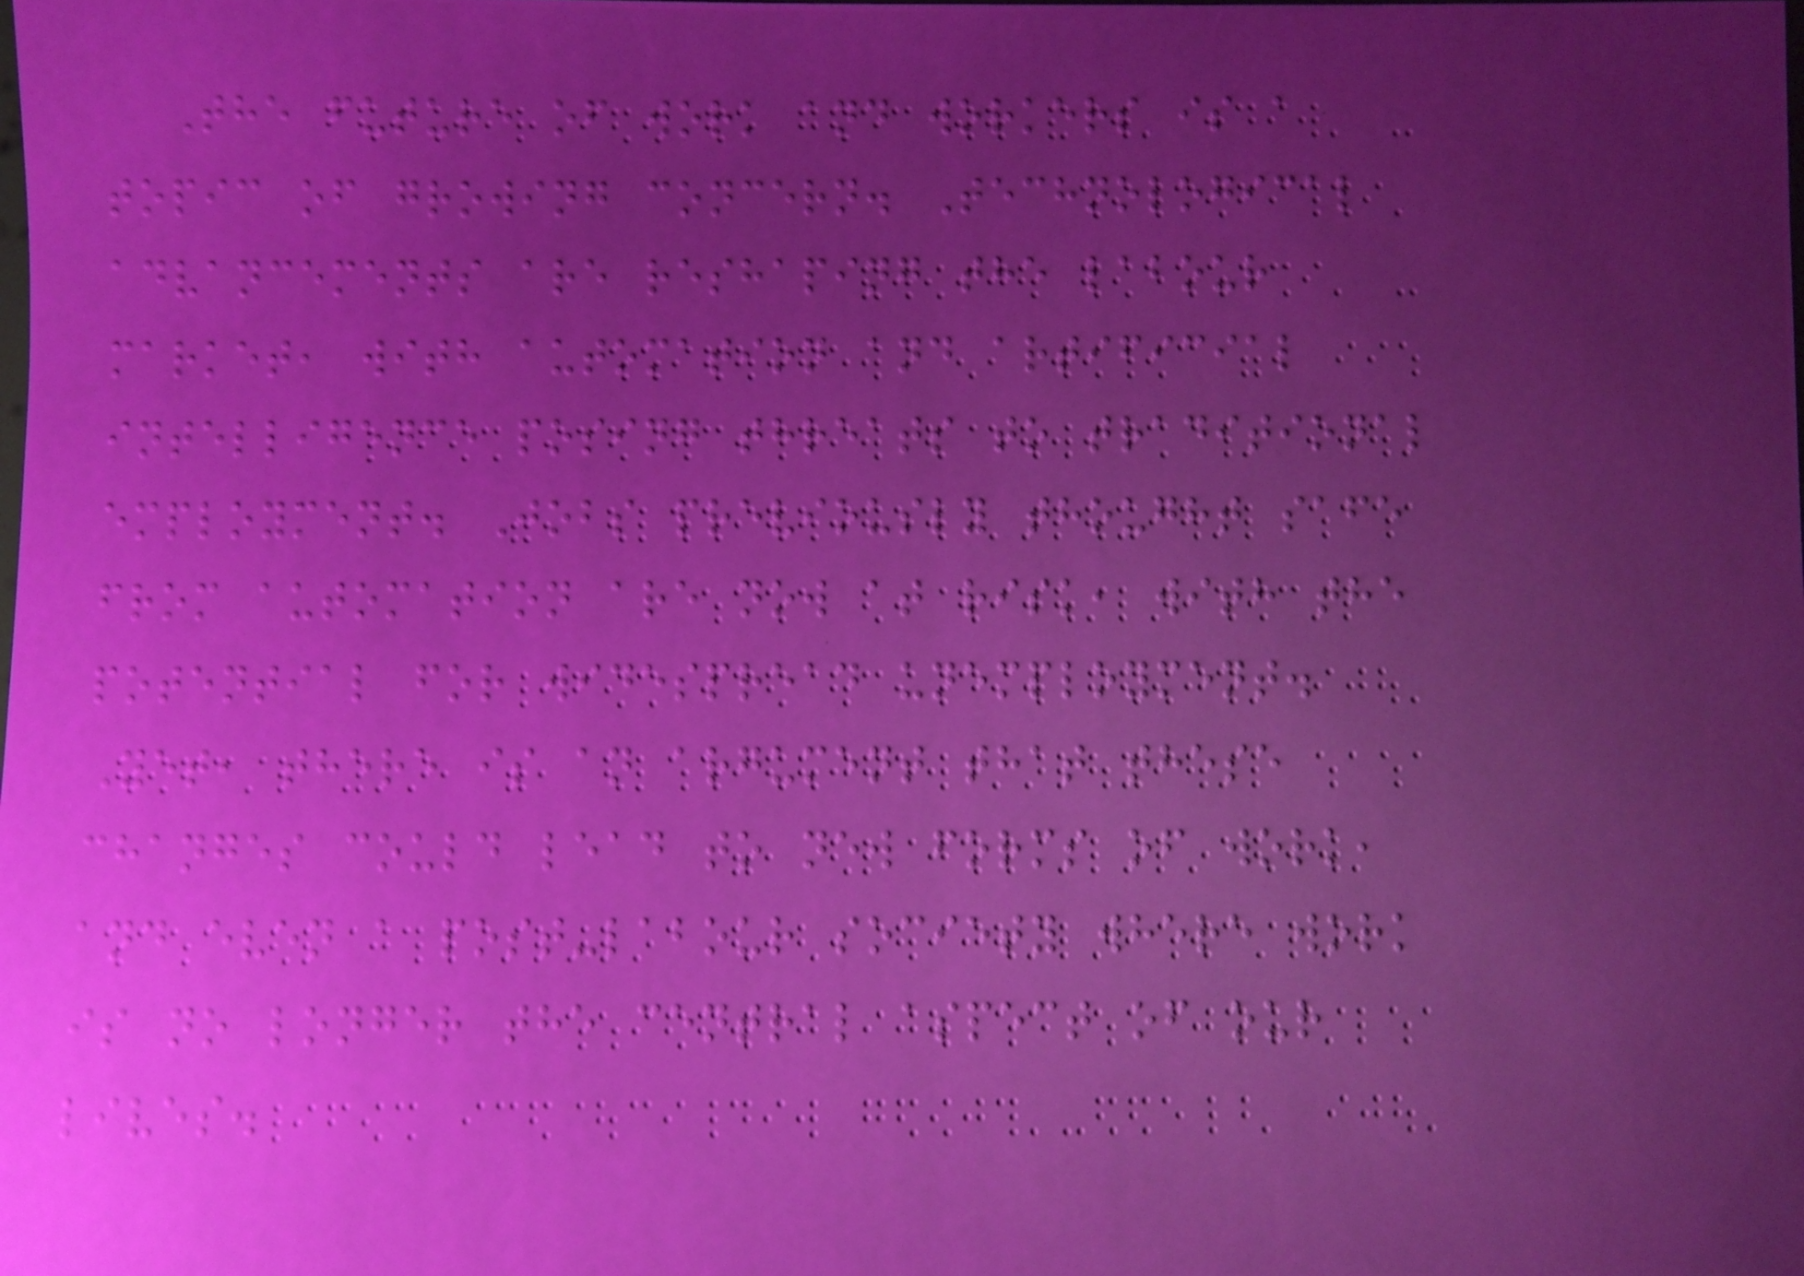The future of work and workers is a
topic of growing concern. Technological
advancements are reshaping the labour
market, with automation and artificial
intelligence posing threats to traditional
employment. Jobs previously thought safe
from automation are now at risk, with the
potential for widespread unemployment.
Yet, there is an argument that these
changes could lead to new forms of work,
and even a post-labour society where work
is no longer the central aspect of our
lives.
